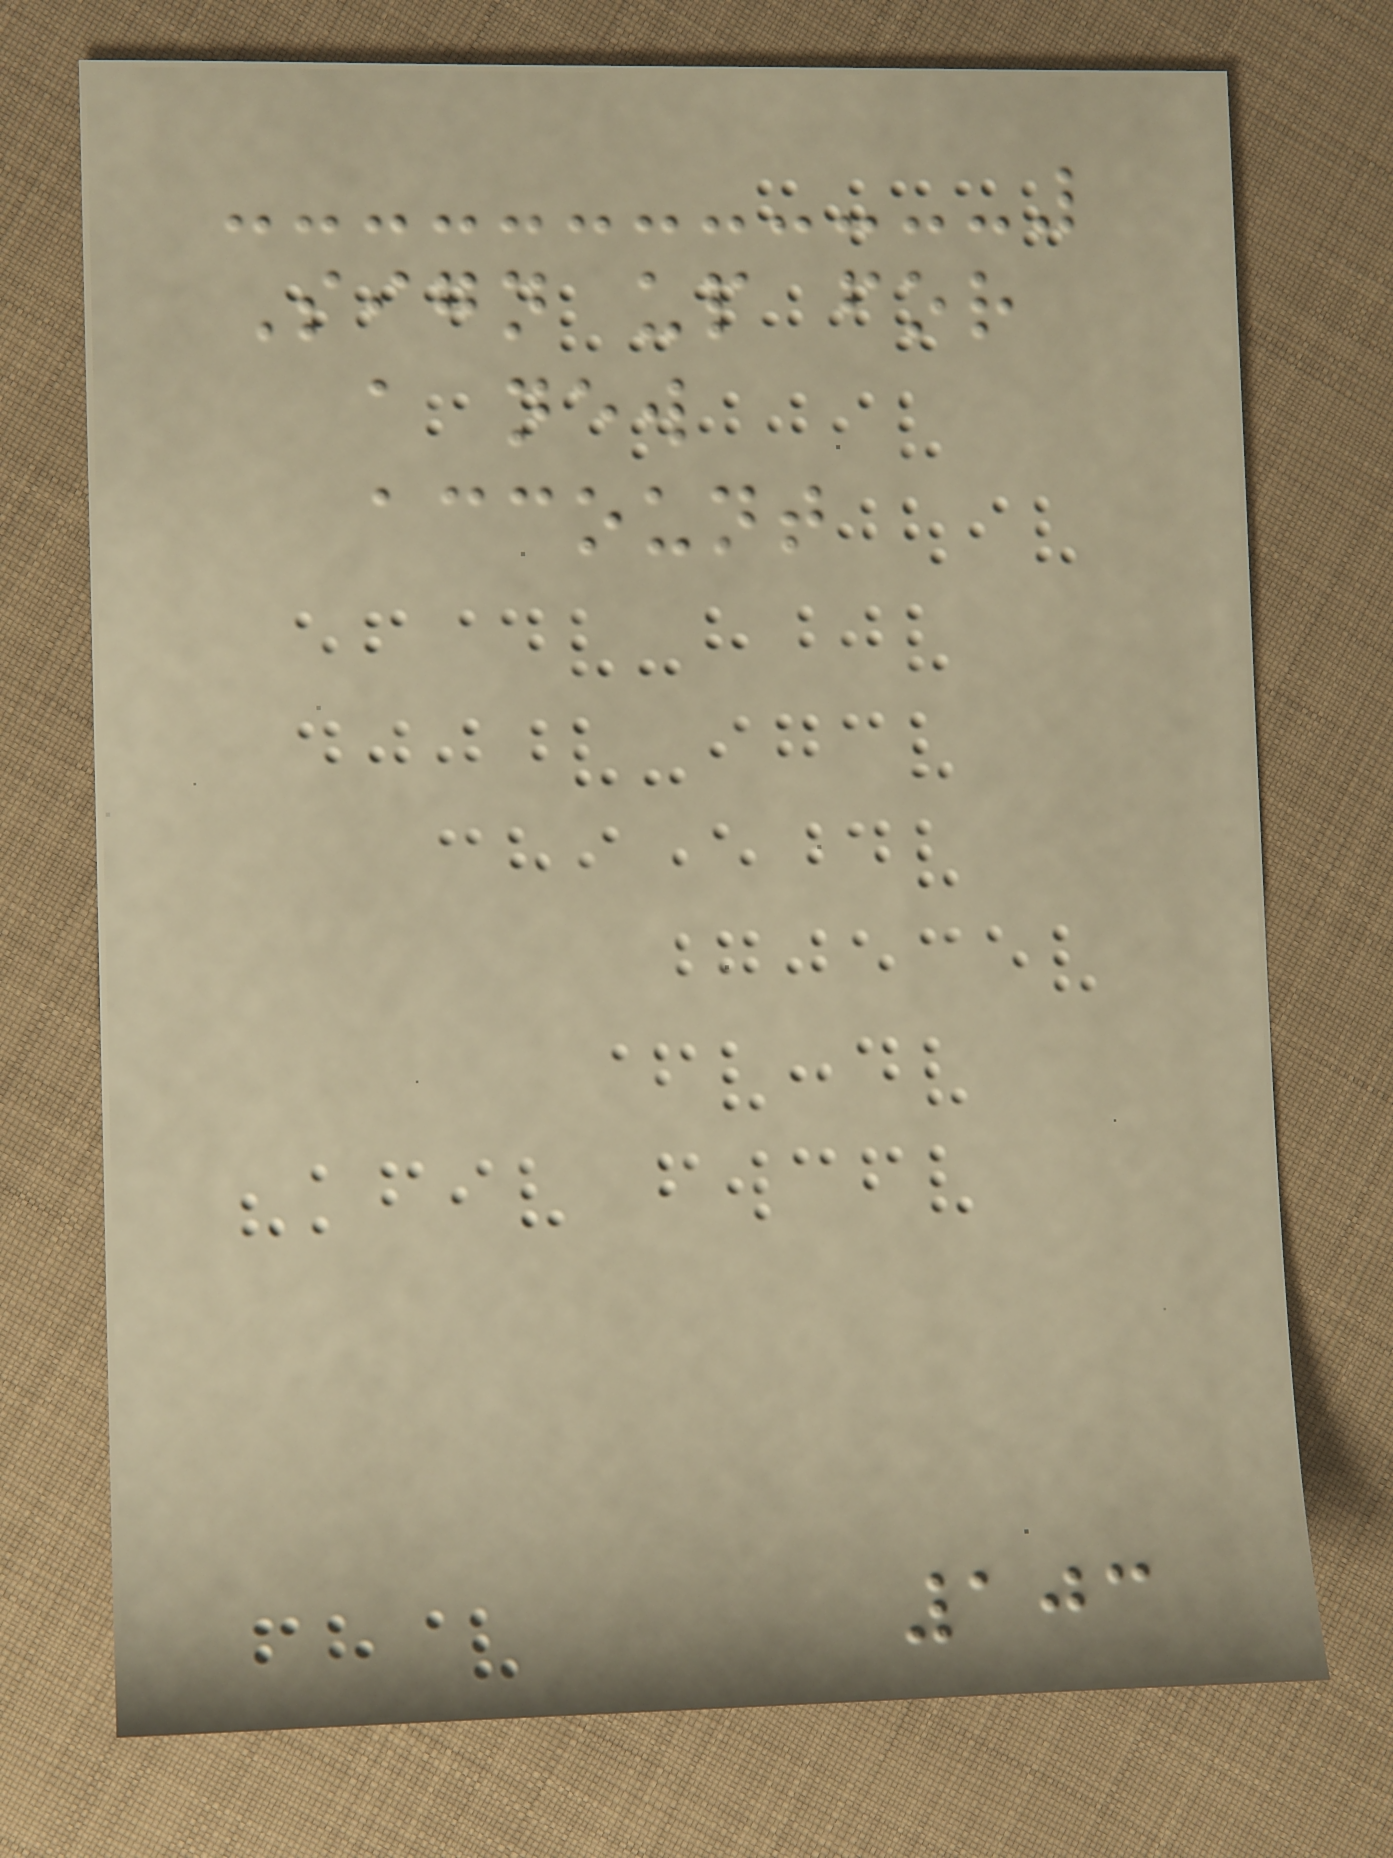Sign up for
a new
account
103
